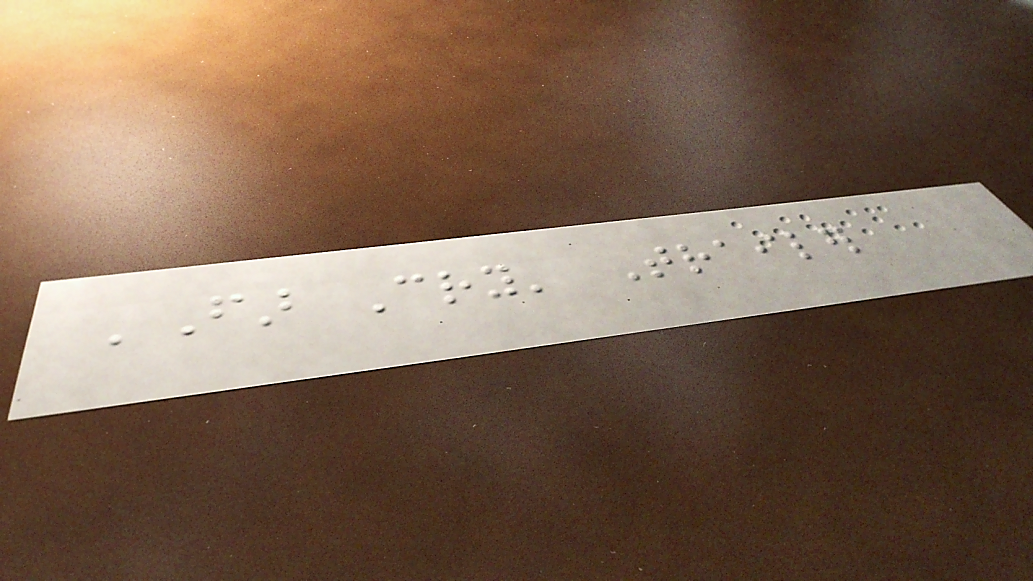'Far Cry' Trailer
